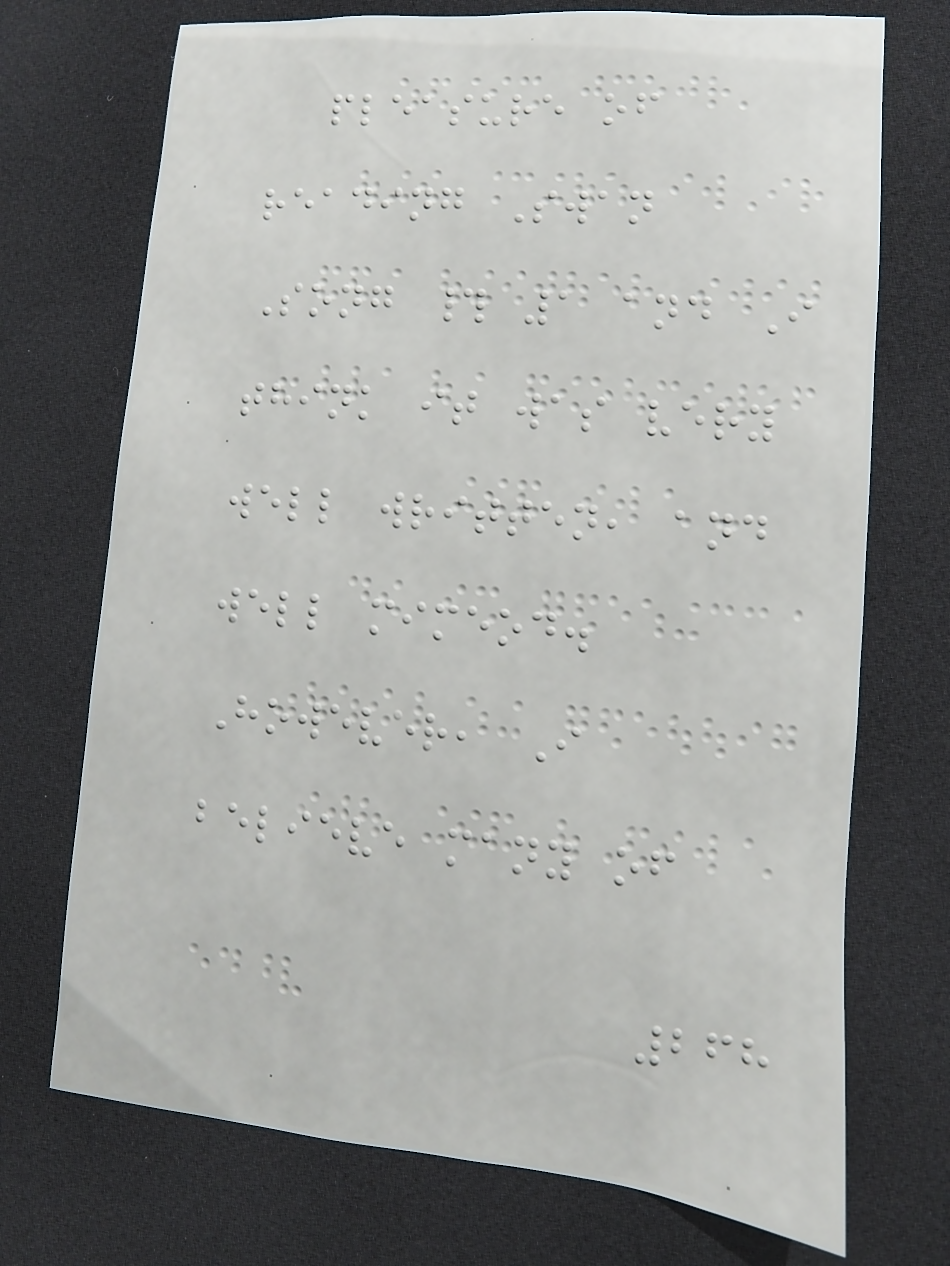pleasure of
reading Swan
Song # 1 and I
think it was very
well written, and
well mimeod.
However, I
believe many of
268
